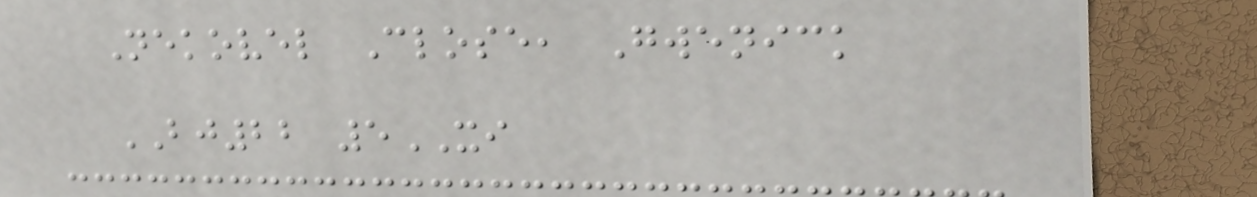Nekovel Close, Gwenick
BJ22 5XI
